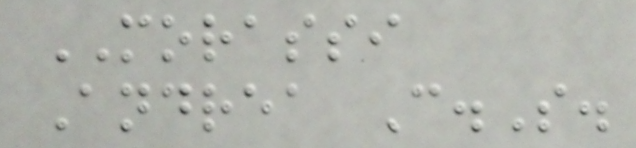MORASSI
Andrea C.S.
